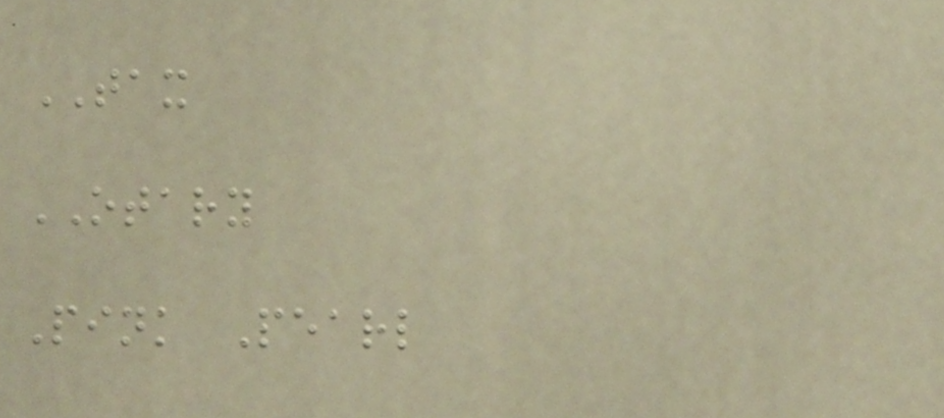TAX
OTARY
Pink Pearl
